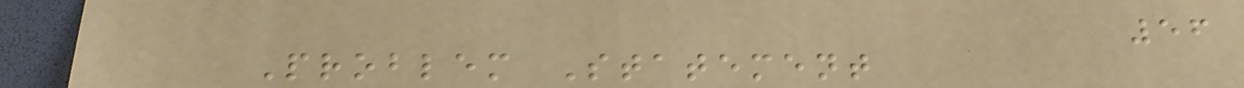56
Problem Statement
